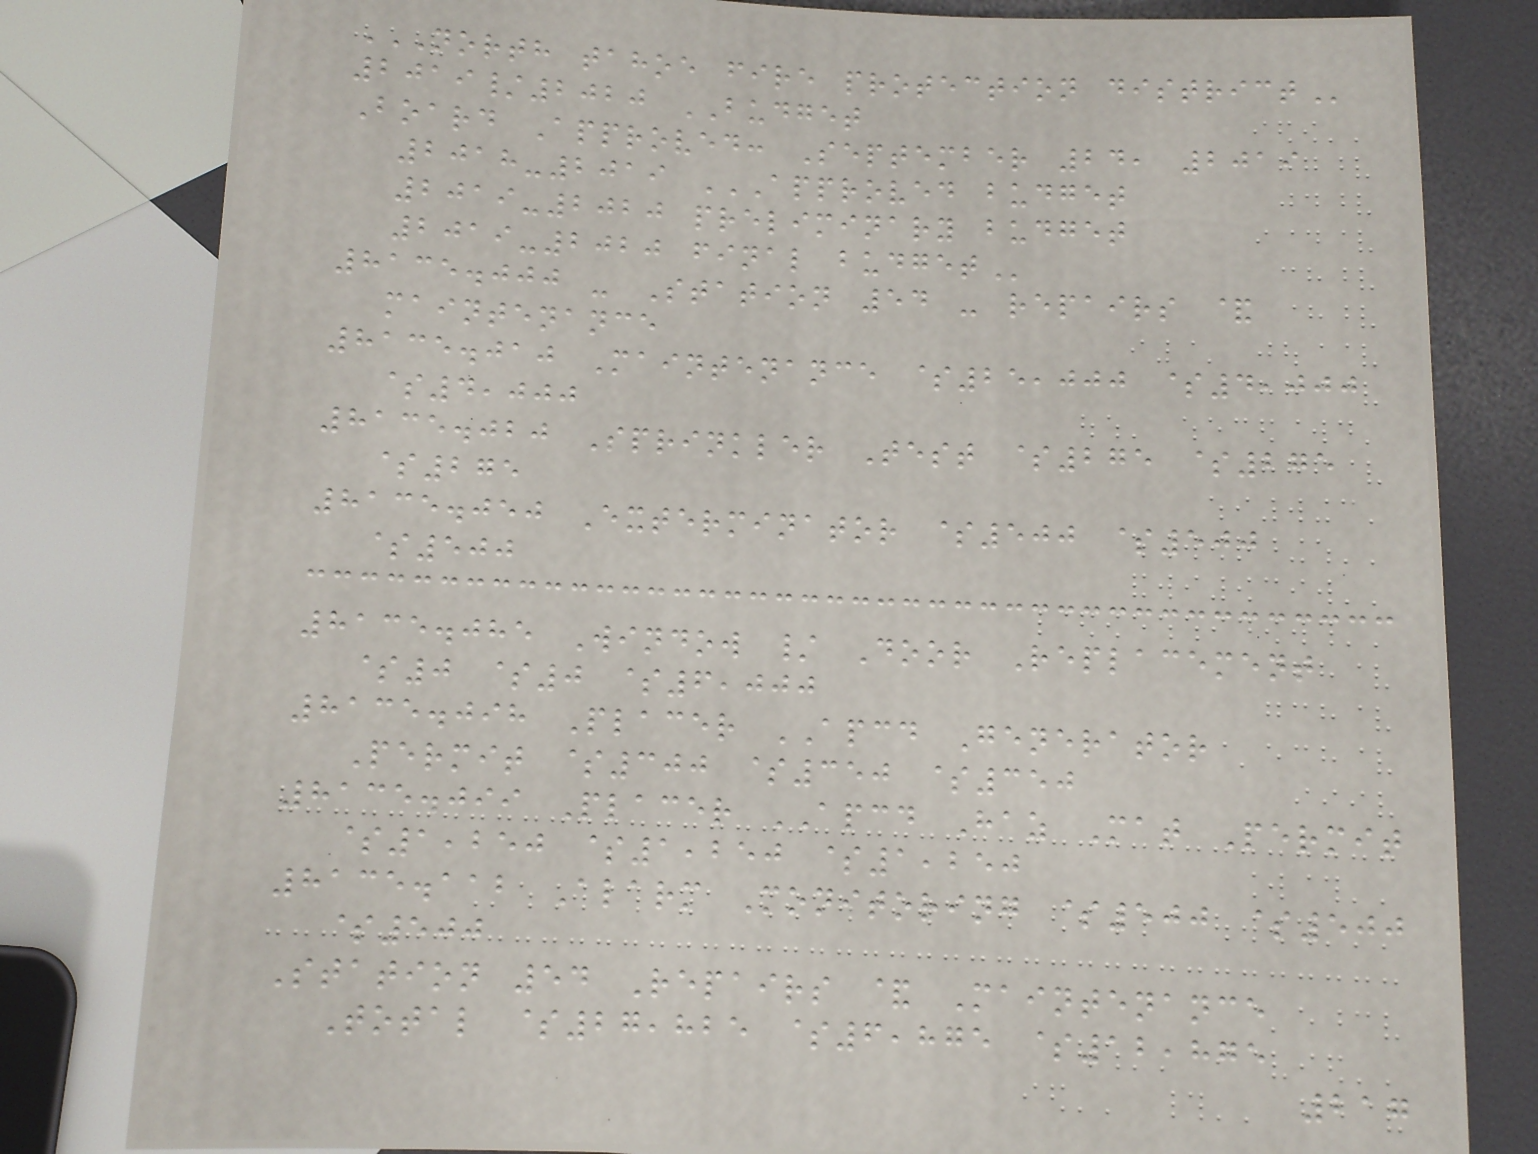NORTH TAHOE FIRE PROTECTION DISTRICT
2019/2020 BUDGET
Board Approved: September 24, 2019
2018-2019 APPROVED BUDGET
2019-2020 PRELIMINARY BUDGET
2019-2020 FINAL BUDGET
8135.000 - Station 54 - repairs &
maintenance
8135.010 Maintenance $25,000 $4,000
$4,000
8135.020 Sprinkler Test $275 $275
$275
8135.050 Exterminator $500 $500
$500
8135.085 Window / Door Replacement
$0 $0 $6,000
8135.098 Placer APCD Generator
Permit $300 $350 $350
8135.099 Placer APCD Haz Mat Permit
$1,250 $1,250 $1,250
8135.112 Alarm Monitoring $500 $500
$500
Station 54 Repairs & Maintenance
Total $27,825 $6,875 $12,875
217
